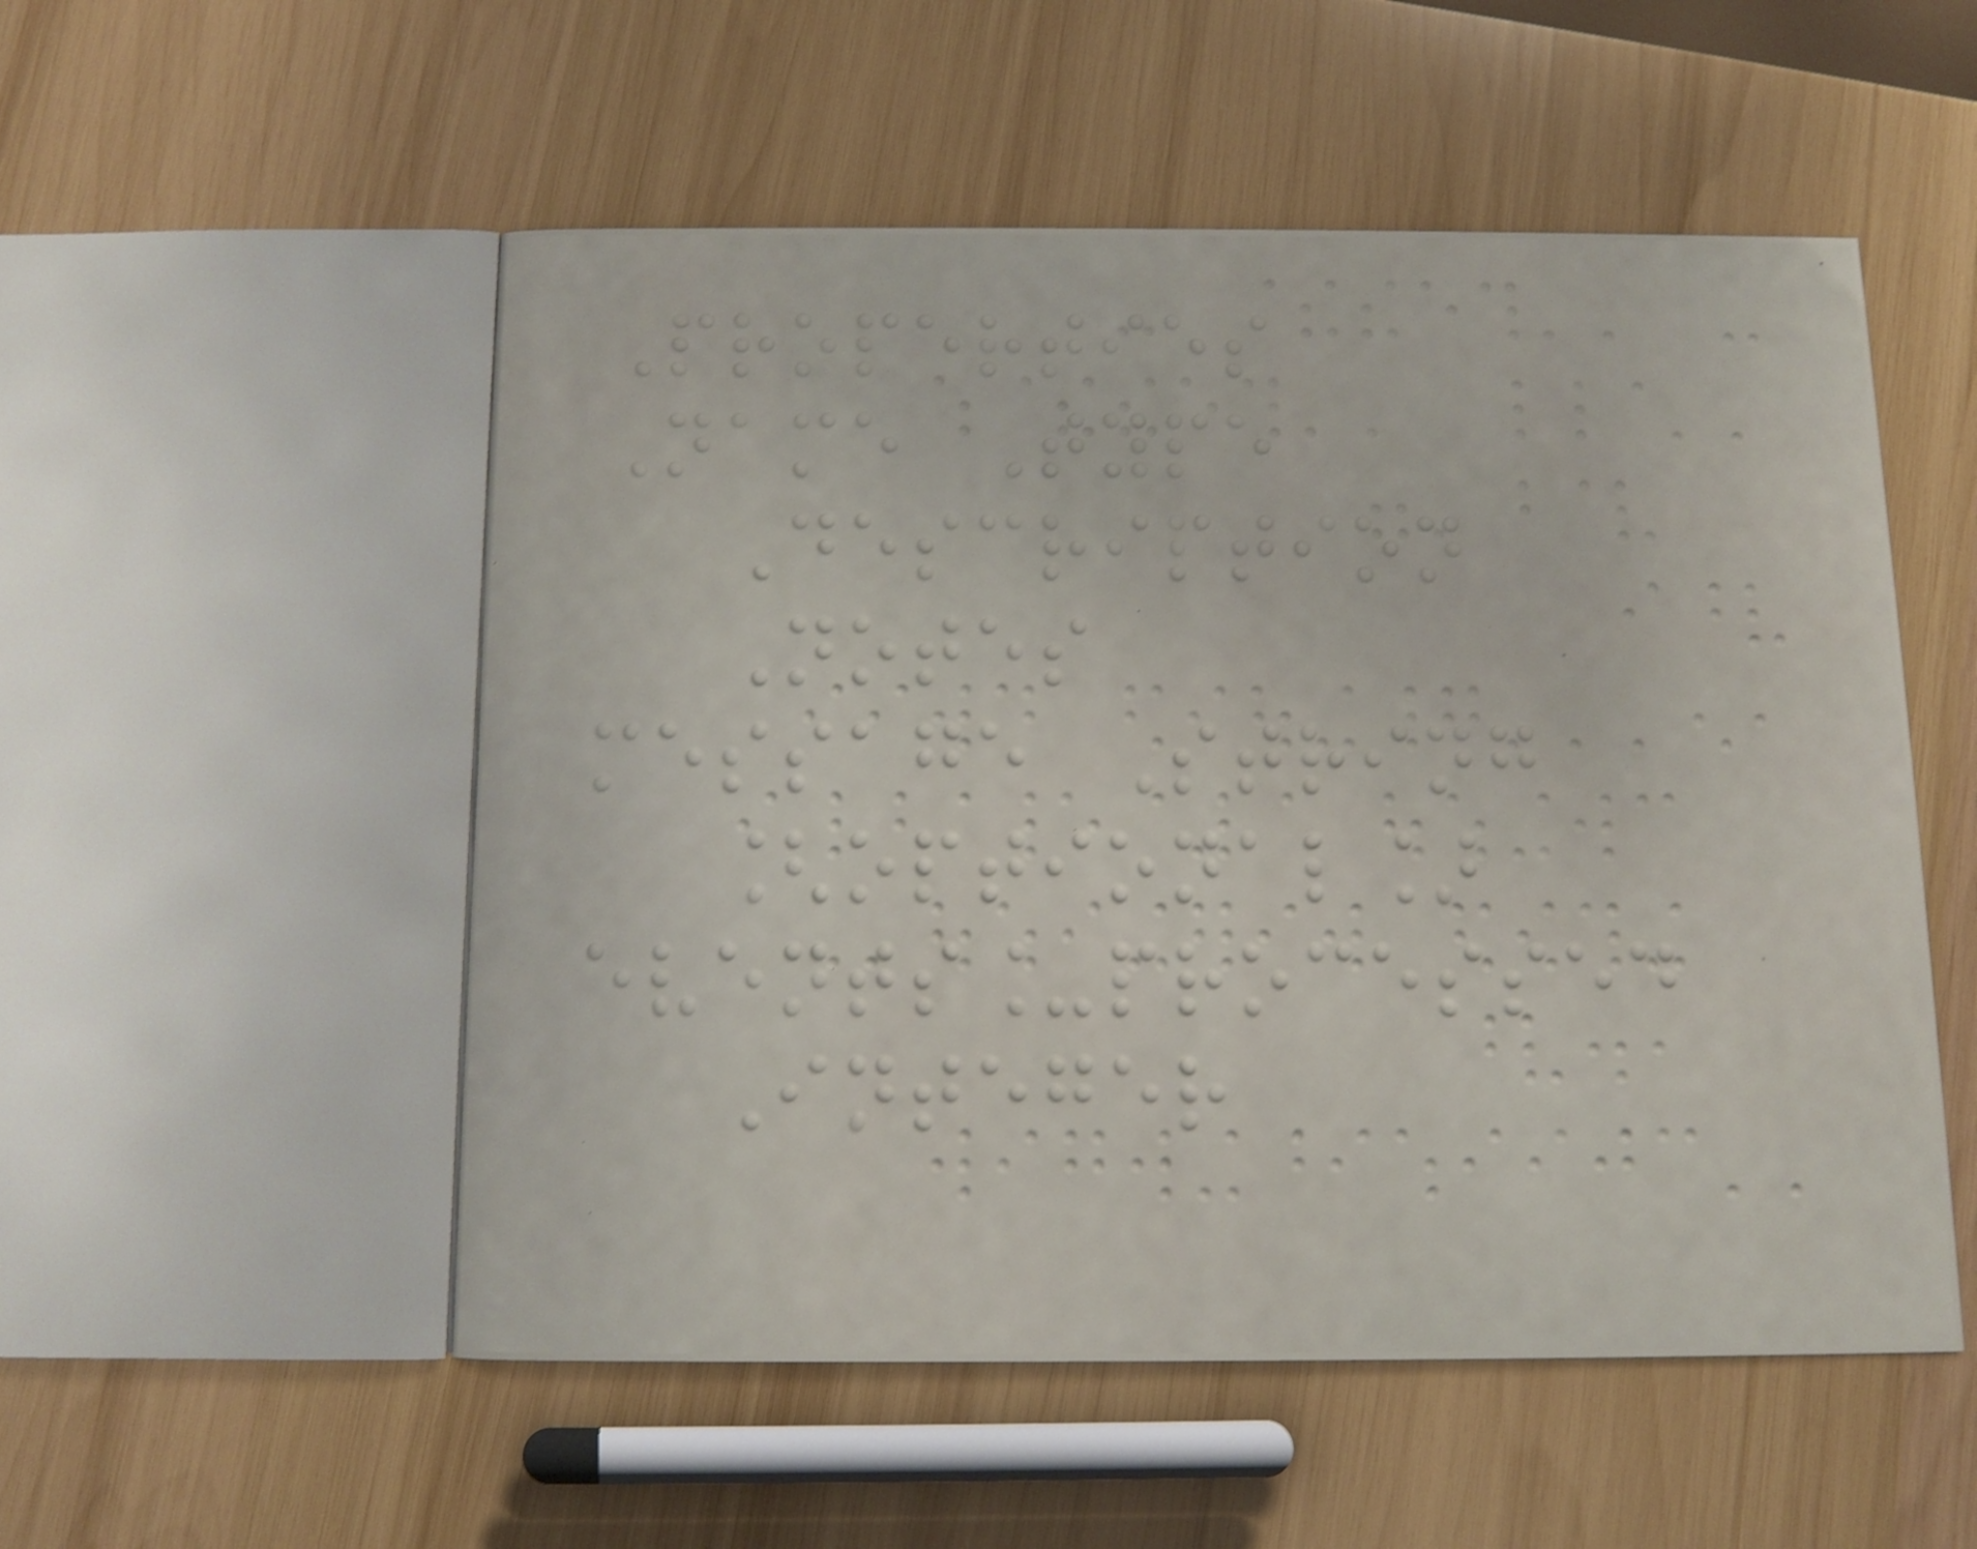Properties
Name Type
Description
Notes
message String
[optional]
events_processed
Integer
